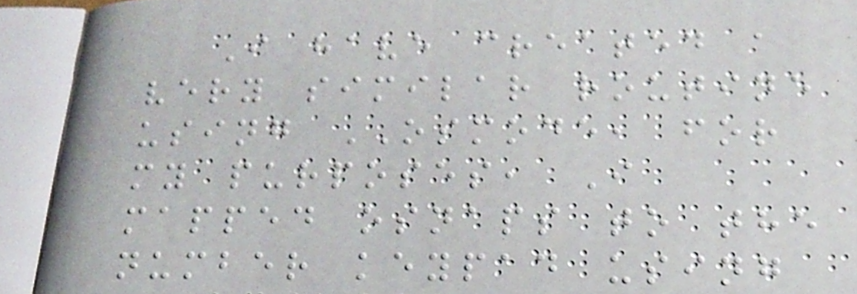I have created a
very similar routine
using OSMODE, for
my purposes, I
mapped osnaps to the
number keypad using
